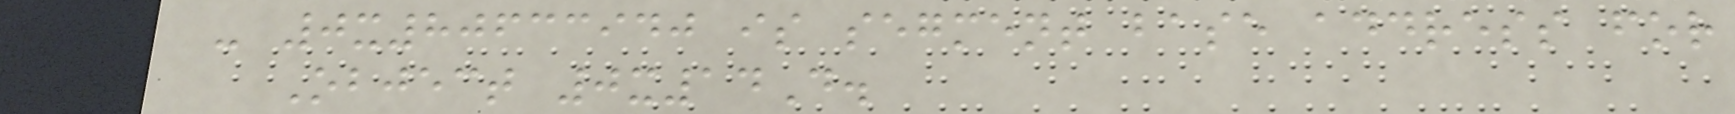- 0x80633940 is segment base address for
Object 0x14D.
